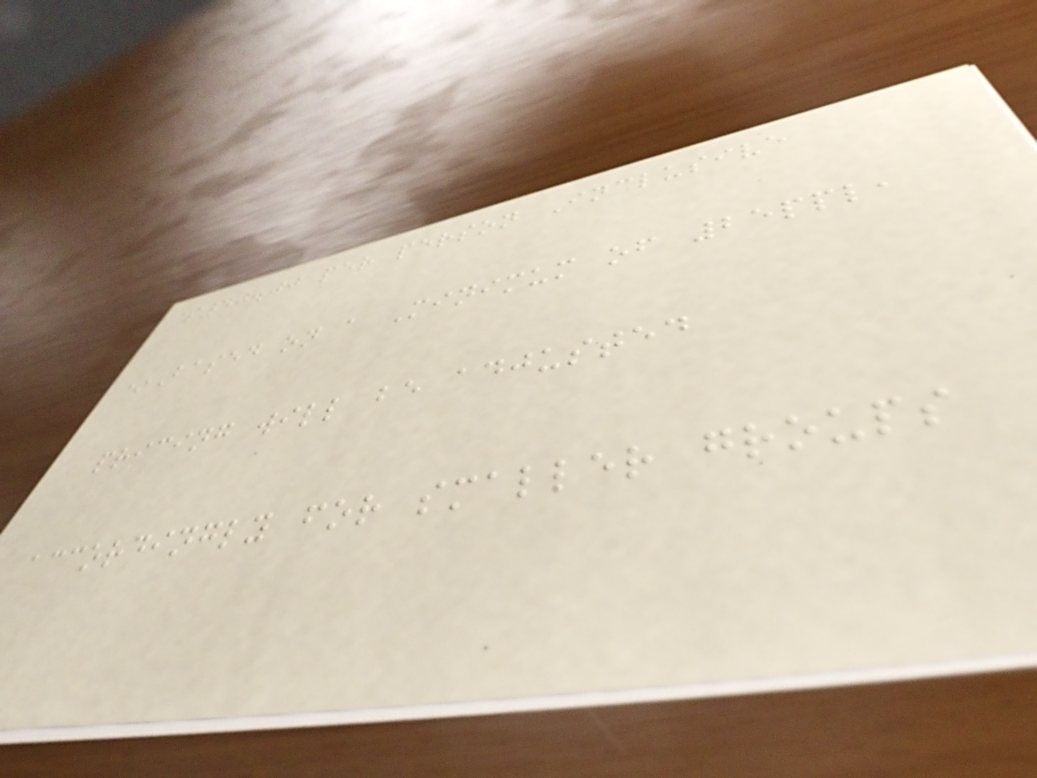$40.00 per person Inclusive
*Based on a Minimum of 25ppl,
pricing will be adjusted
accordingly for smaller groups
